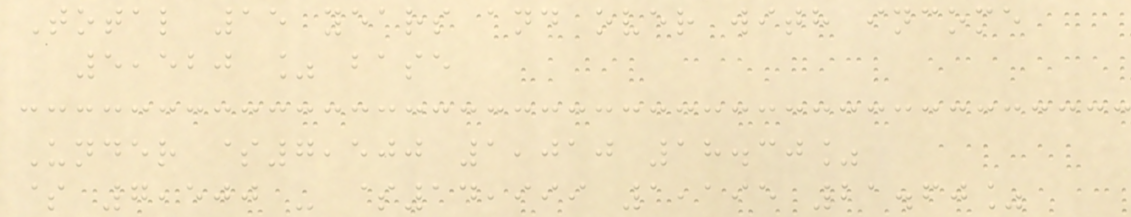Total 15 years and over with income
5,520 % base
Under $7,500 1,010 18.30%
$ 7,500 - $14,999 1,195 21.60%
